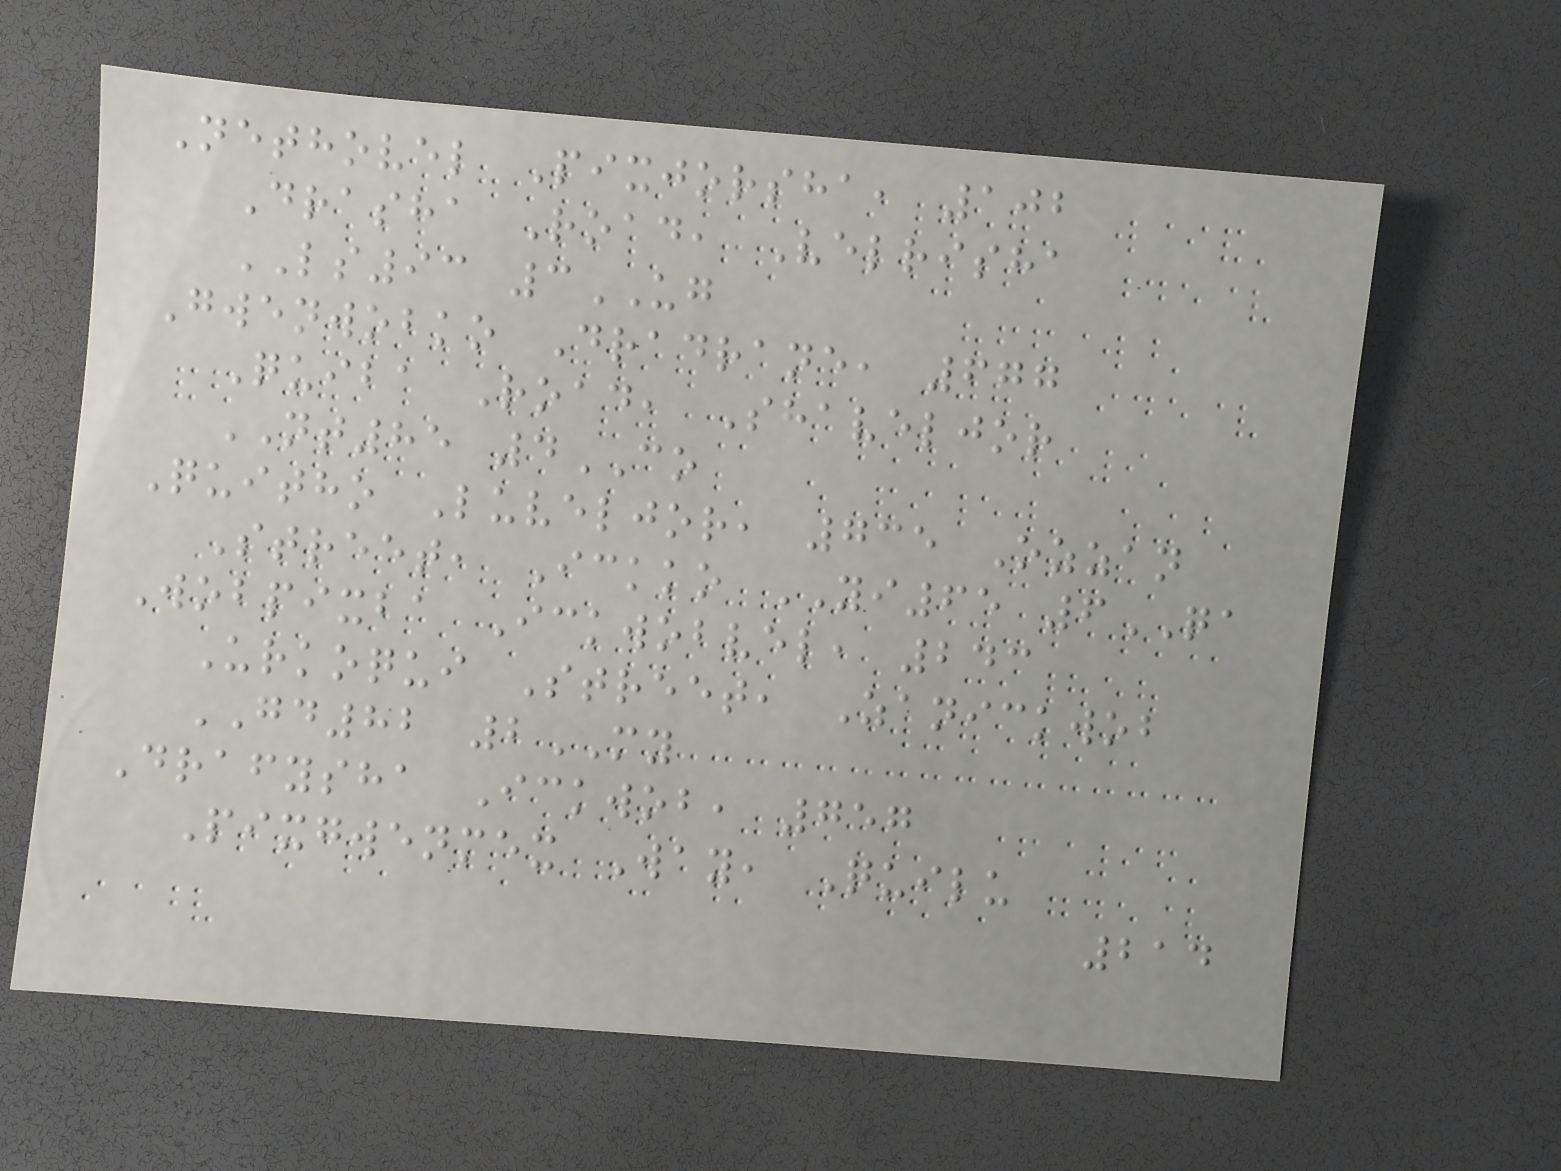Nethovel Pixjorsha, 102
Drasha Road, Velrisha
LS93 3UG
Gwenwobko Dradrane, 677
Quiba Road, Shaveljor
NT85 4CO
Quitho Luveljor, 735 Ozzan
Street, Ickko YI65 6QA
Wobpixba Ickwobvel, 243
Urkoqui Street, Zanickwob
GD82 2MY
Drafysha Ickwob, 757
Pixgwenmex Way, Quilu
214
